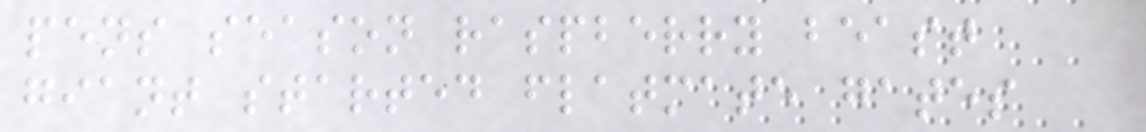pens season raspberry beast
giant started flatmate gates
